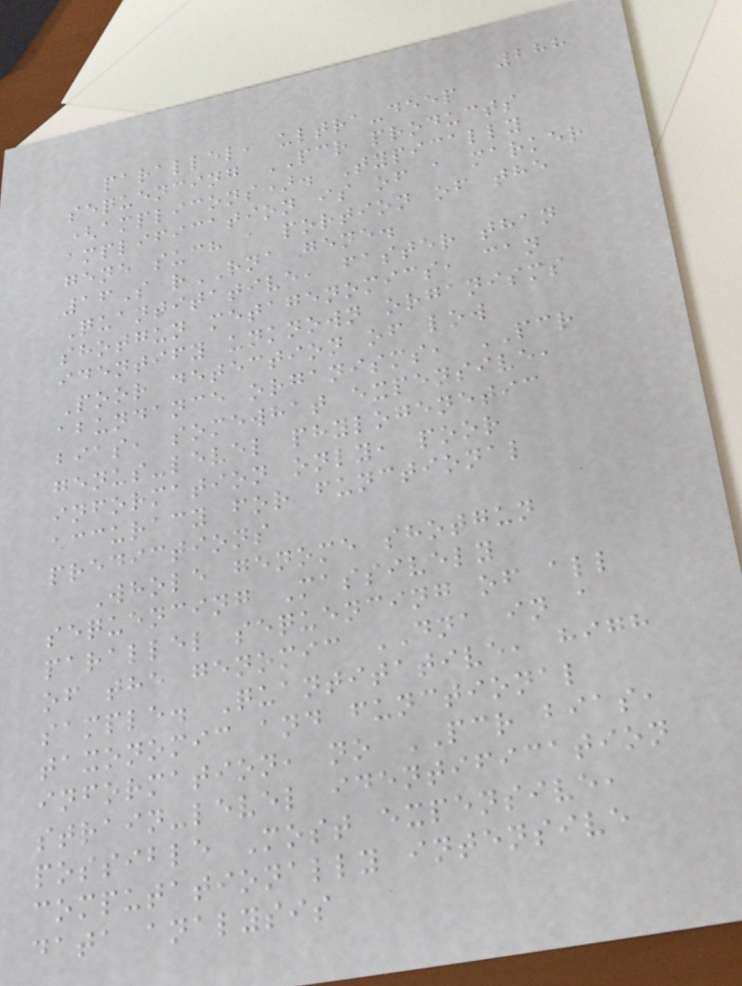288
parallel, ultra-deep
sequencing PCR products
(amplicons). Typically
amplification is of a marker
gene such a portion of the
16S rRNA gene.
Quantitative, faster than
shotgun metagenomics, can
identify unknown organisms
Poor detection of low
abundance organisms, PCR
bias, somewhat expensive,
genus-level phylogenetic
information only, poor
accuracy for functional
predictions
Whole genome shotgun
sequencing Massively
parallel sequencing of all
of the genomic DNA in a
sample. Quantitative, high
taxonomic and functional
information, no PCR bias,
strain-level identification
possible Most expensive,
computationally intensive
data analysis
